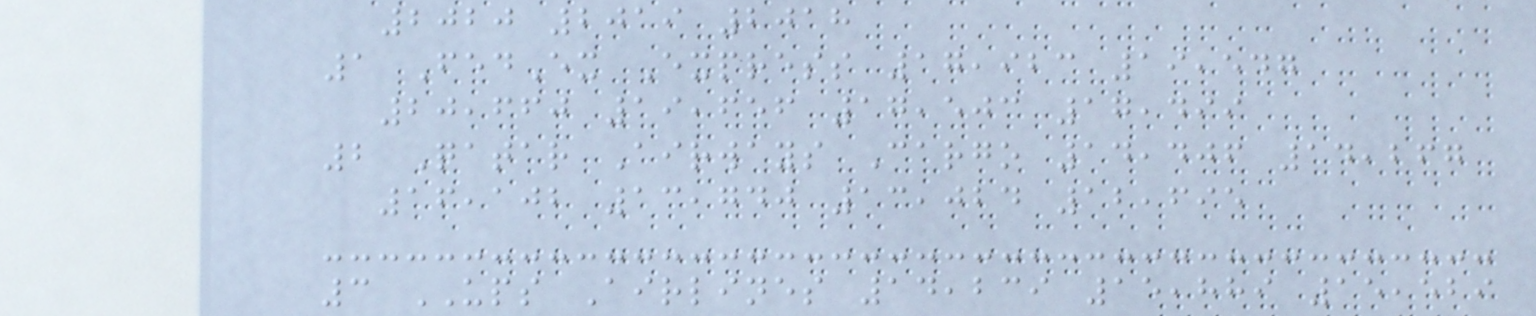2020 2019 2018
1 FedEx Express 17,923 19,547
20,660 19,656 17,503 17,499
2 Qatar Airways Cargo 14,406 14,267
16,102 13,740 13,024 12,695
3 UPS Airlines 14,239 15,889 15,529
